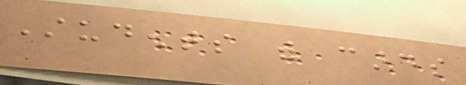Students with cards
